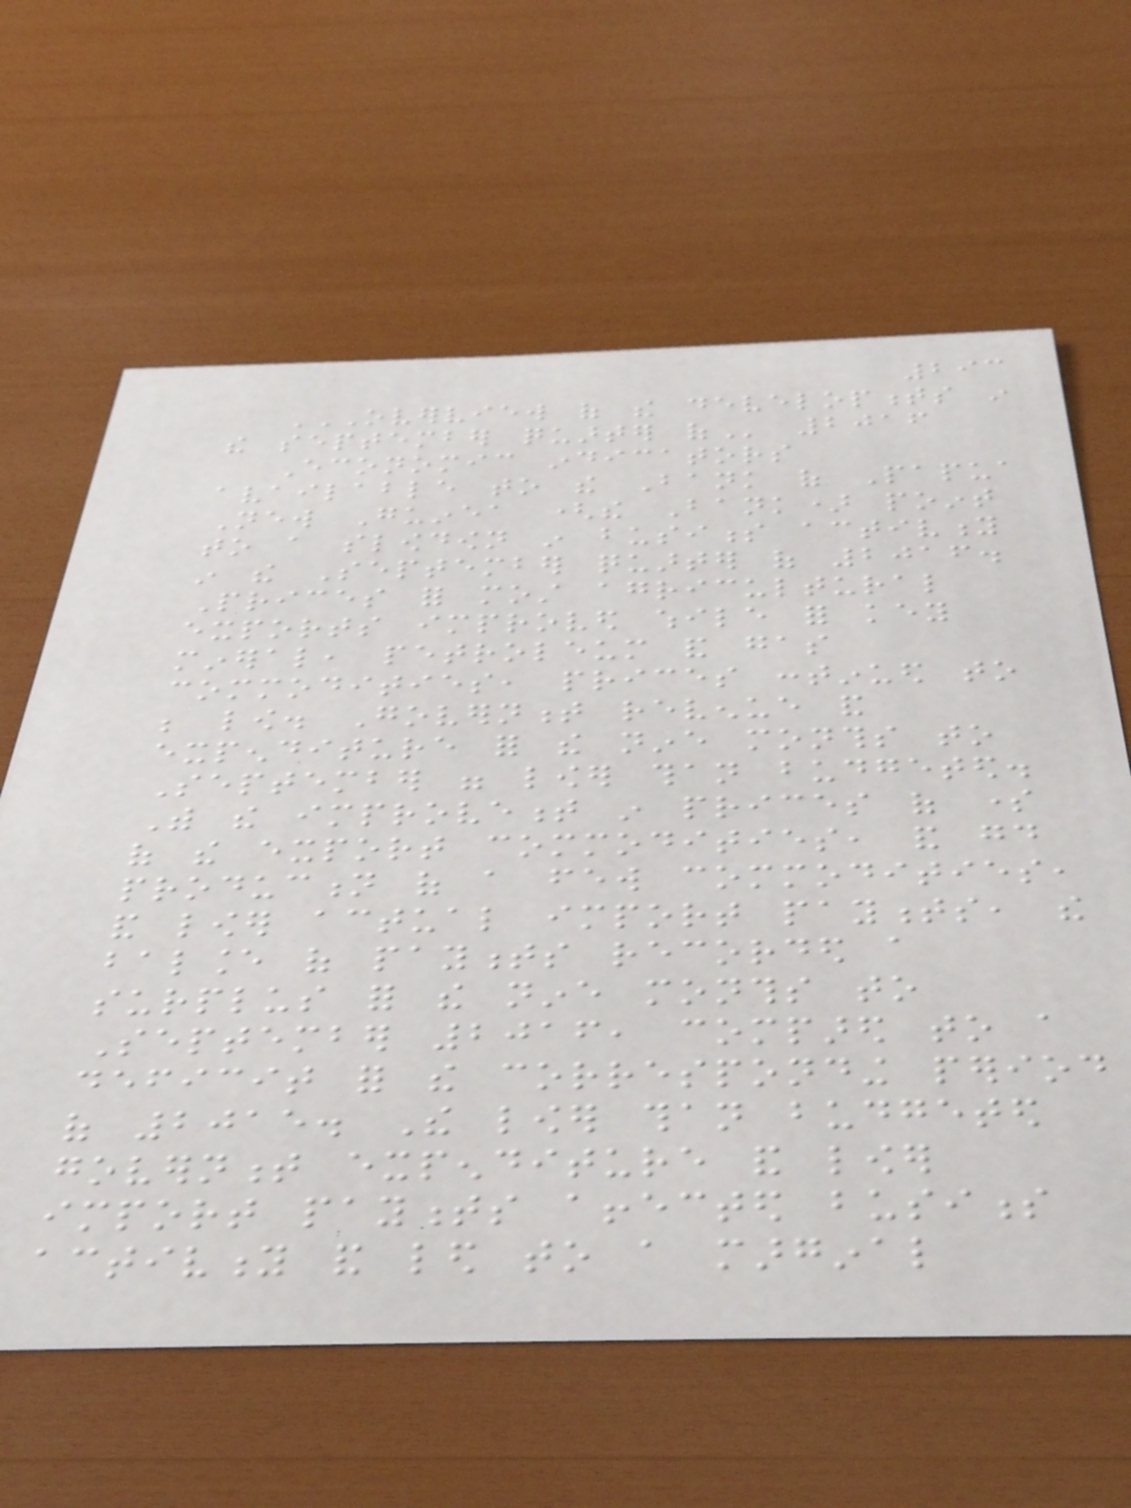293
OVERVIEW OF THE DEVELOPMENTS IN
THE SEPTEMBER QUARTER OF 2016
Economic indicators
available to the Bank of Papua
New Guinea (the Bank) point
to a slowdown in business activity
in the September quarter of 2016.
Prices for most agricultural
exports improved while for key
mineral, petroleum and gas
commodities, prices continued to
be low. Government revenue and
expenditure for the nine months to
September were lower than budgeted.
With the improvement in prices of some
of the export commodities, and good
production of a few commodities,
and lower actual import payments, the
balance of payments recorded a
surplus for the nine months to
September 2016, compared to a
deficit for the corresponding period
of 2015. The lower than budgeted
government expenditure and lower
import payments affected business
activity and led to a marginal
